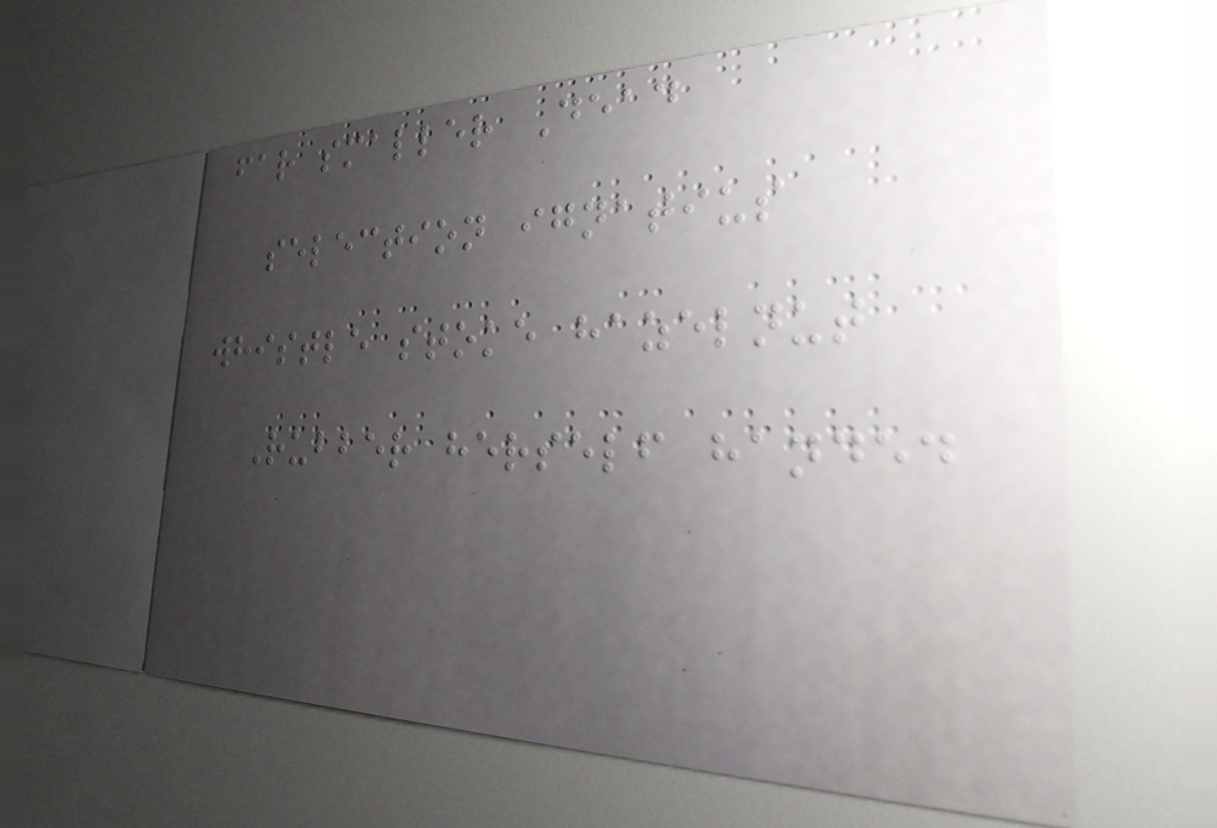far smaller Dead
selection ignatius
whistle stoke hazelnut
Rubber herself handed
